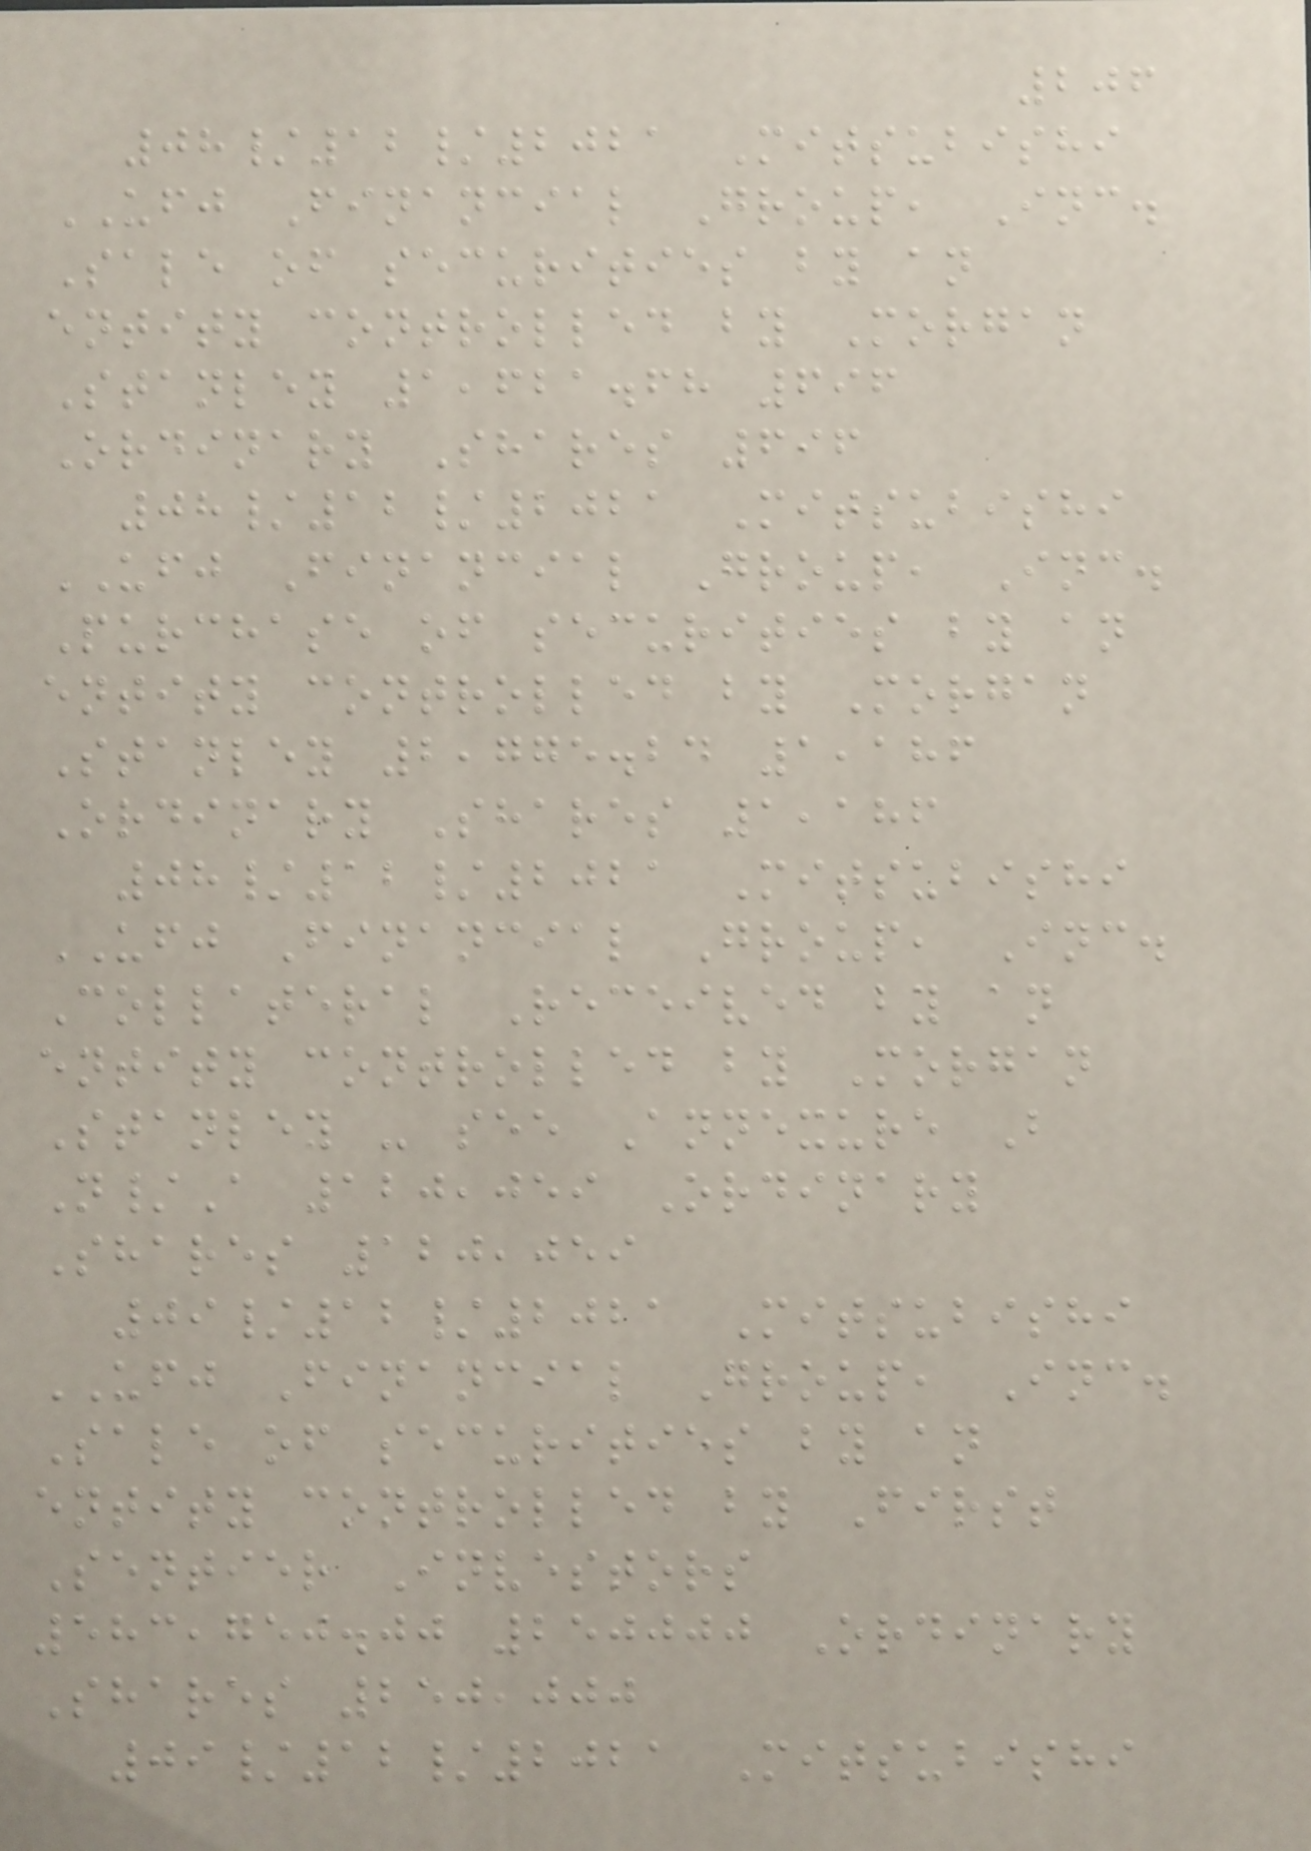206
08/12/2021 Mitsubishi
UFJ Financial Group, Inc.
Sale of securities by an
entity controlled by Morgan
Stanley 1,621.68 696
Ordinary Shares 696
08/12/2021 Mitsubishi
UFJ Financial Group, Inc.
Purchase of securities by an
entity controlled by Morgan
Stanley 2,775.24 1,186
Ordinary Shares 1,186
08/12/2021 Mitsubishi
UFJ Financial Group, Inc.
Collateral Received by an
entity controlled by Morgan
Stanley - see Annexure B
N/A 120,059 Ordinary
Shares 120,059
09/12/2021 Mitsubishi
UFJ Financial Group, Inc.
Sale of securities by an
entity controlled by First
Sentier Investors
583,750.00 250000 Ordinary
Shares 250,000
09/12/2021 Mitsubishi
